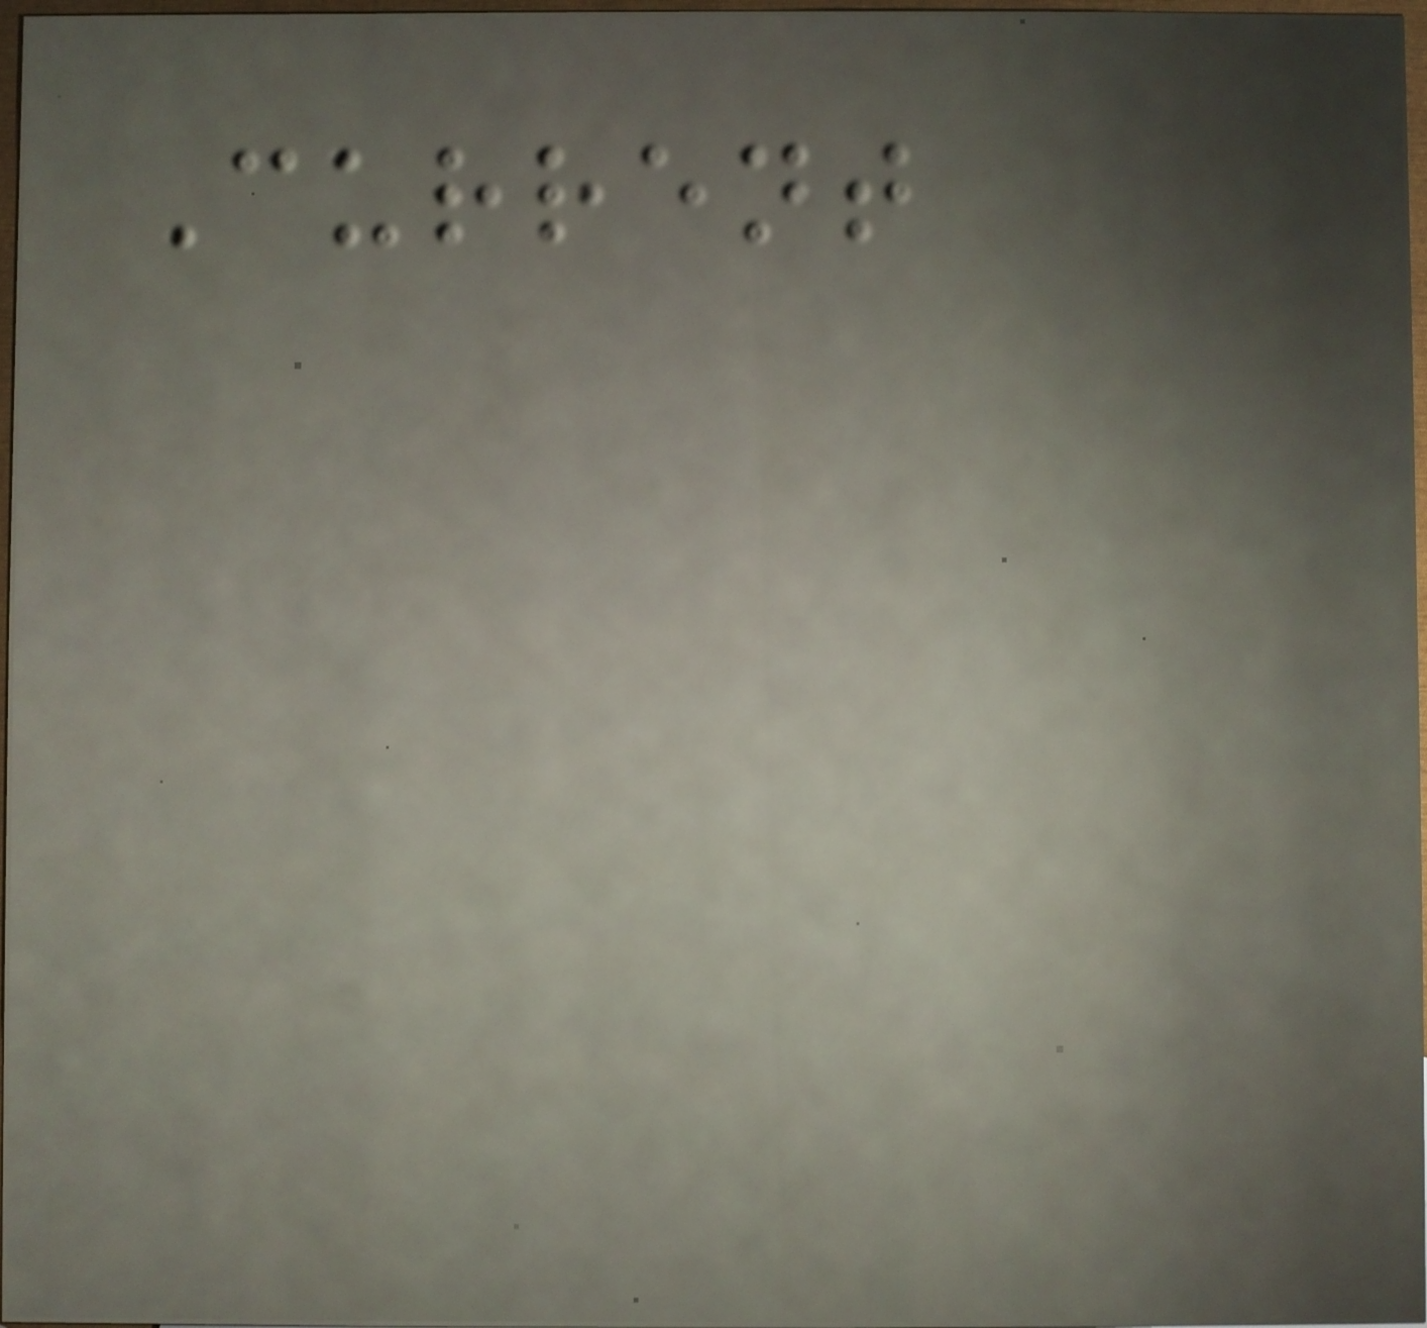Current
